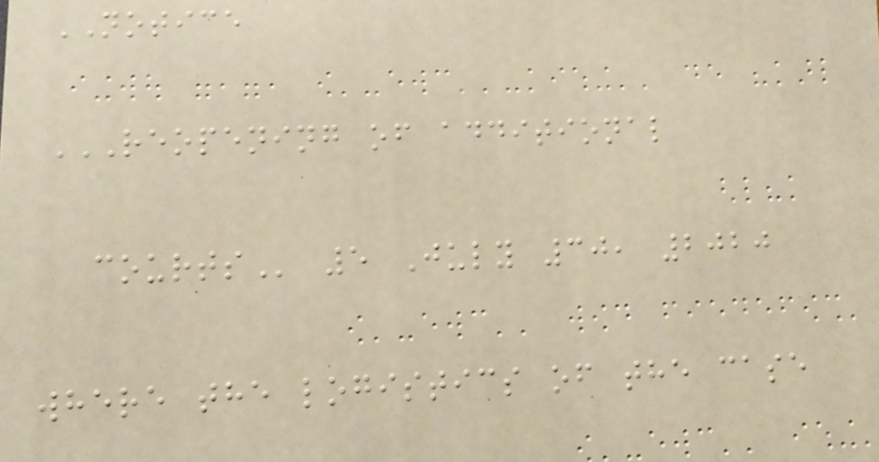NOTICE
REOPENING OF ADDITIONAL
COURTS 5 July 30, 2020
where the logistics of the case
